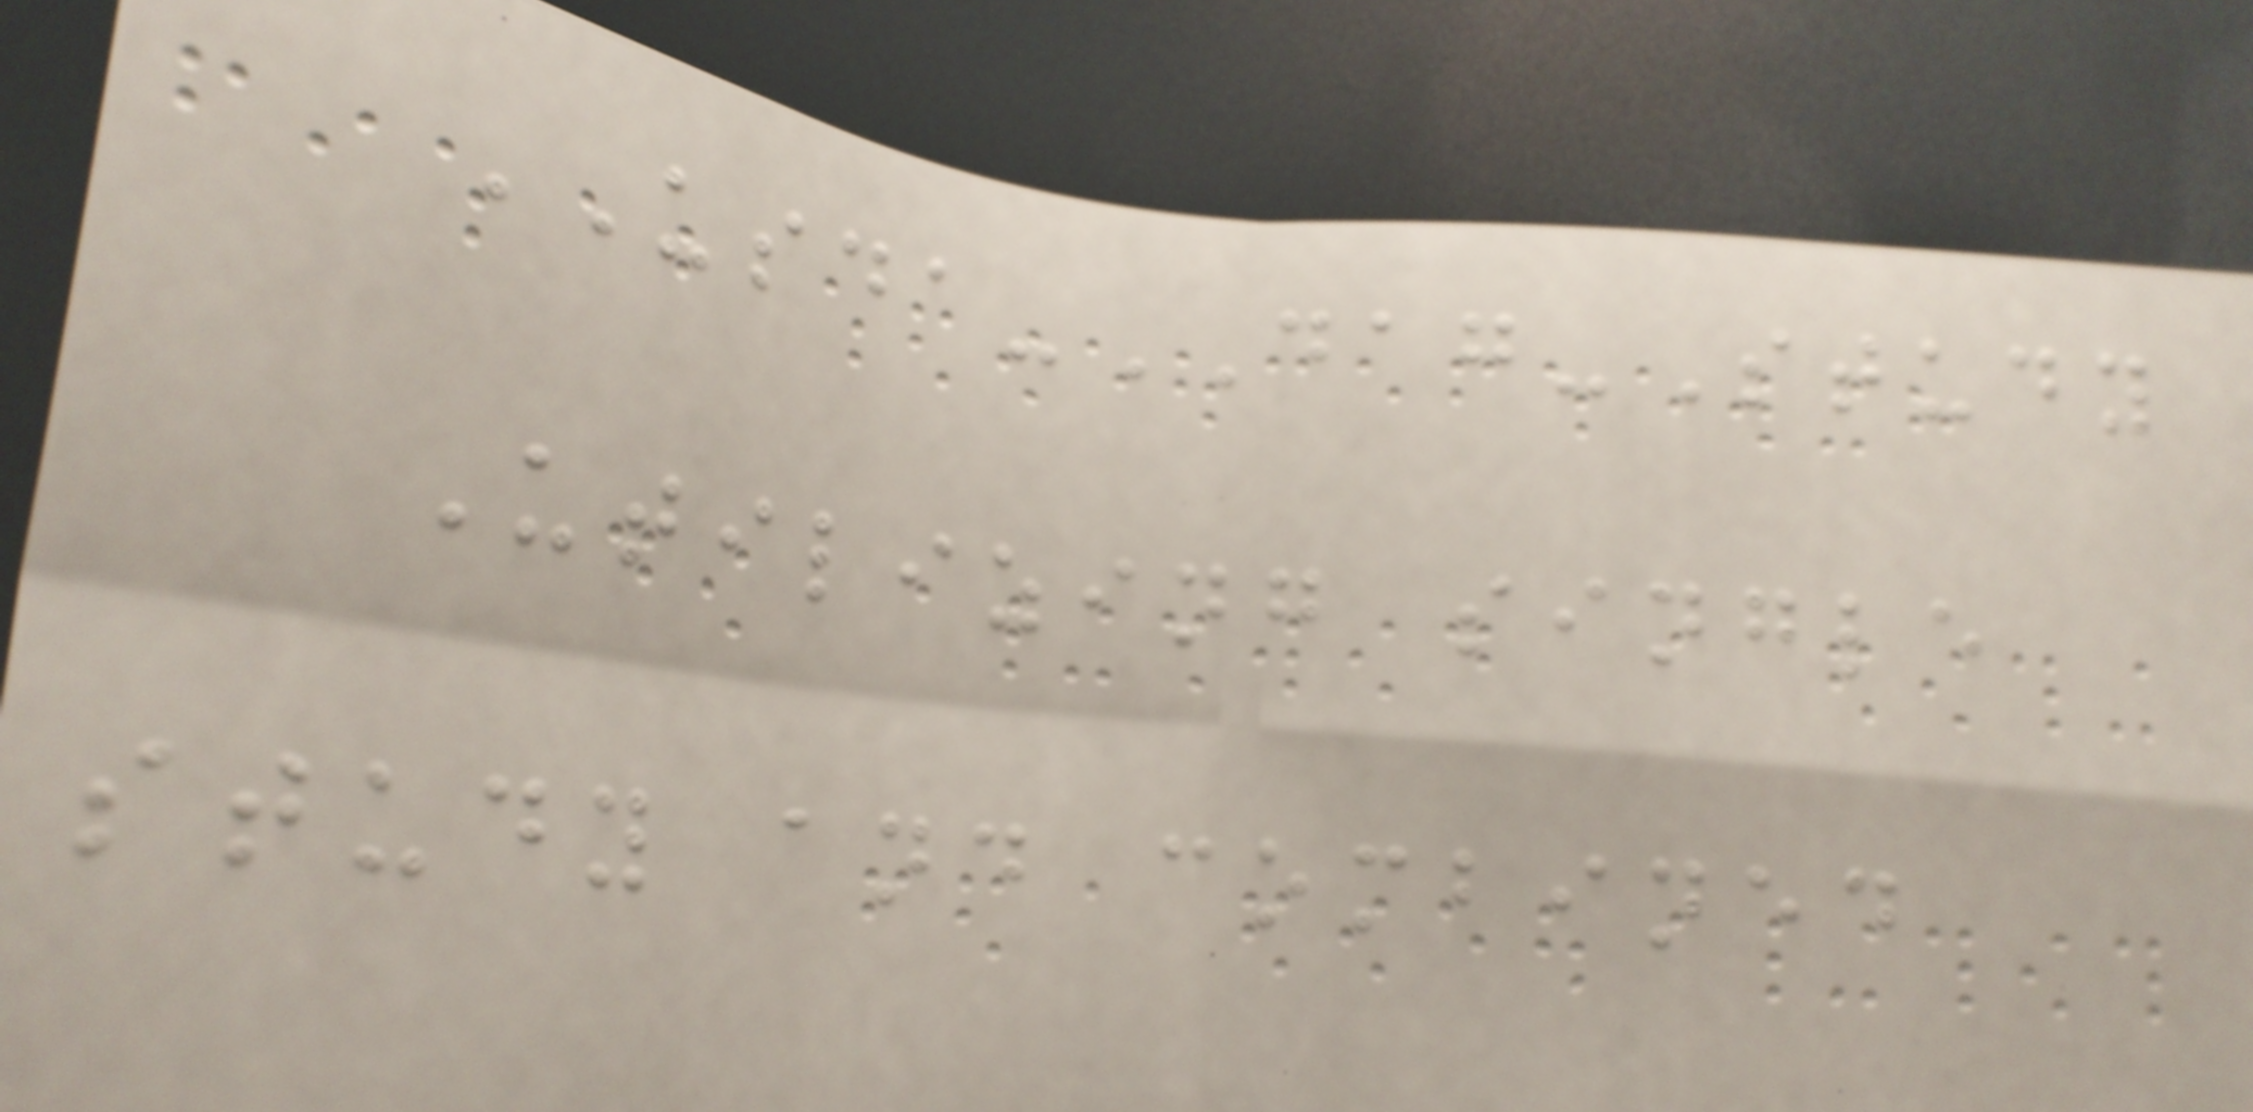USDA-DAG-Study
Utilizing single
study and combined
